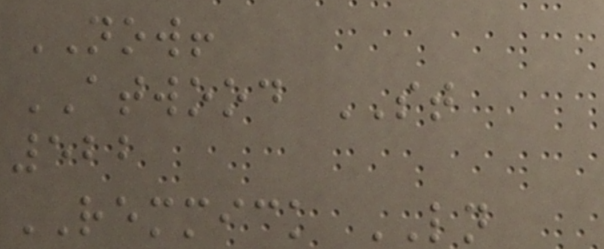NOW!
ATWOOD ST
522
REMMICK LN
